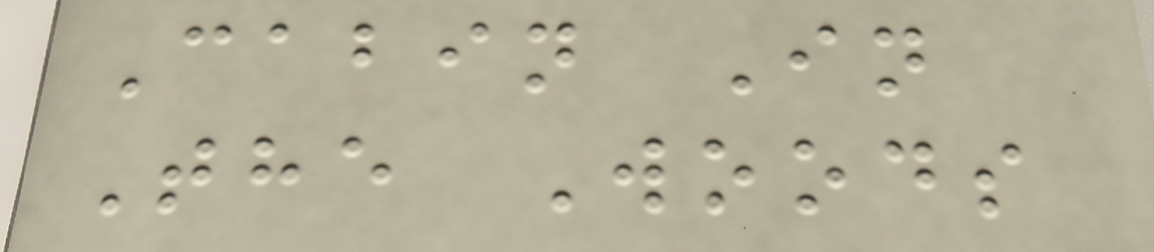Cabin In
The Woods
